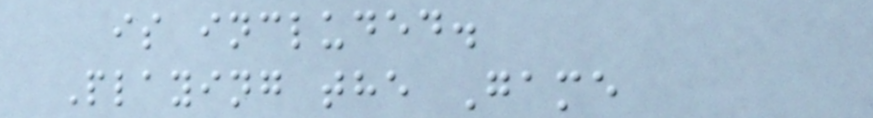is included.
Playing the Game
